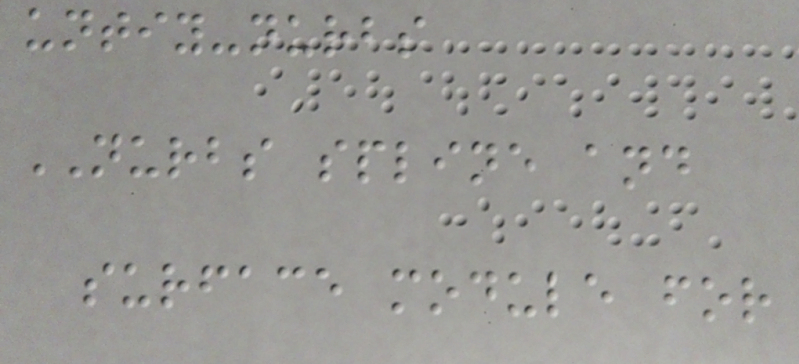untiy-nurbs
NURBS spline and
surface module for
